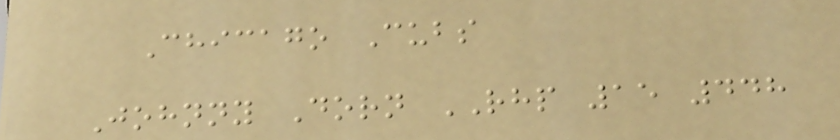Chicago Cubs
Johnny Dorn RHP 15 448
